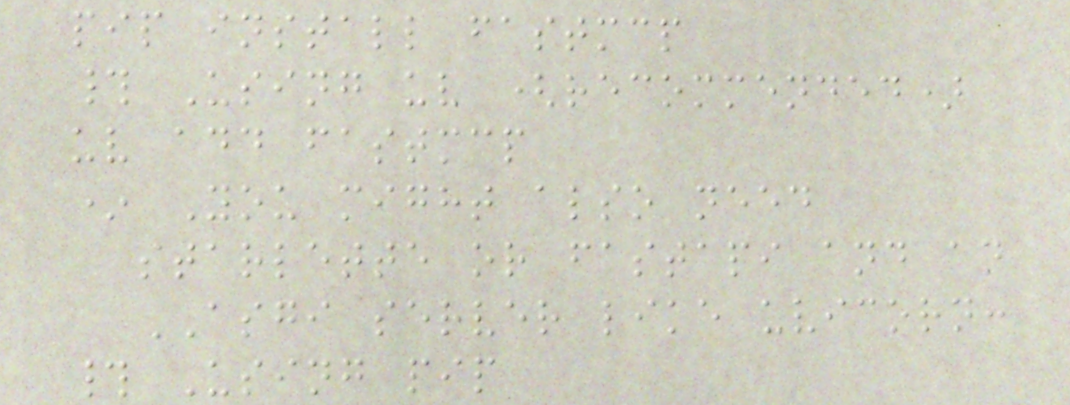pip install fastmcp
# Using uv (recommended)
uv add fastmcp
* You might also need
starlette or fastapi and an
ASGI server like uvicorn:
# Using pip
